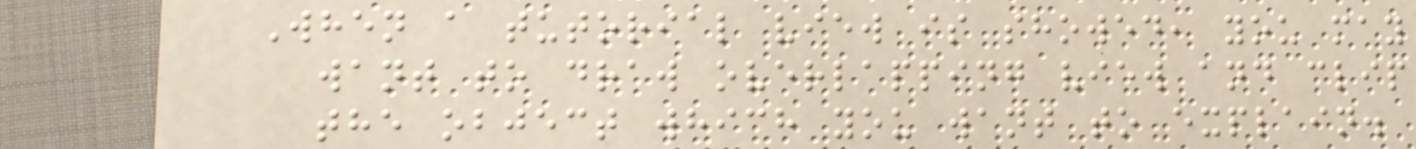When a tutorial view is showed, you may
want to draw overlapping view and clip
the object which you want to explain.
